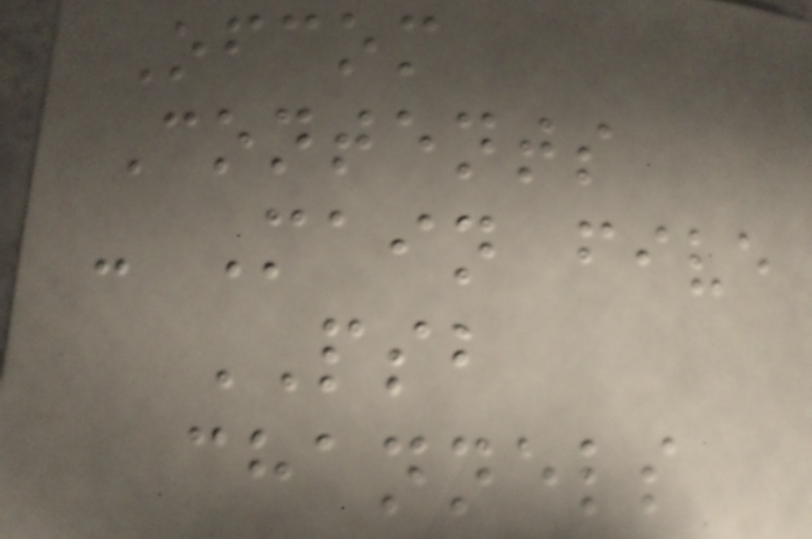Ofcom
Contents
- Main five
PSB
channels
